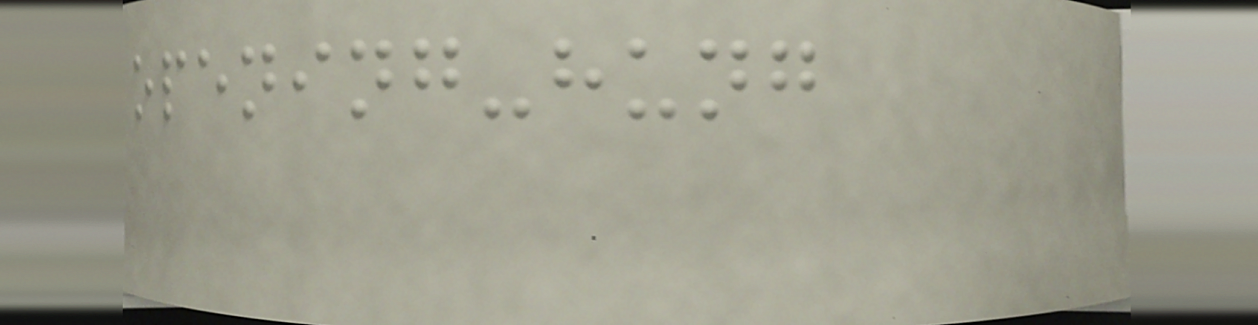opening-hung
